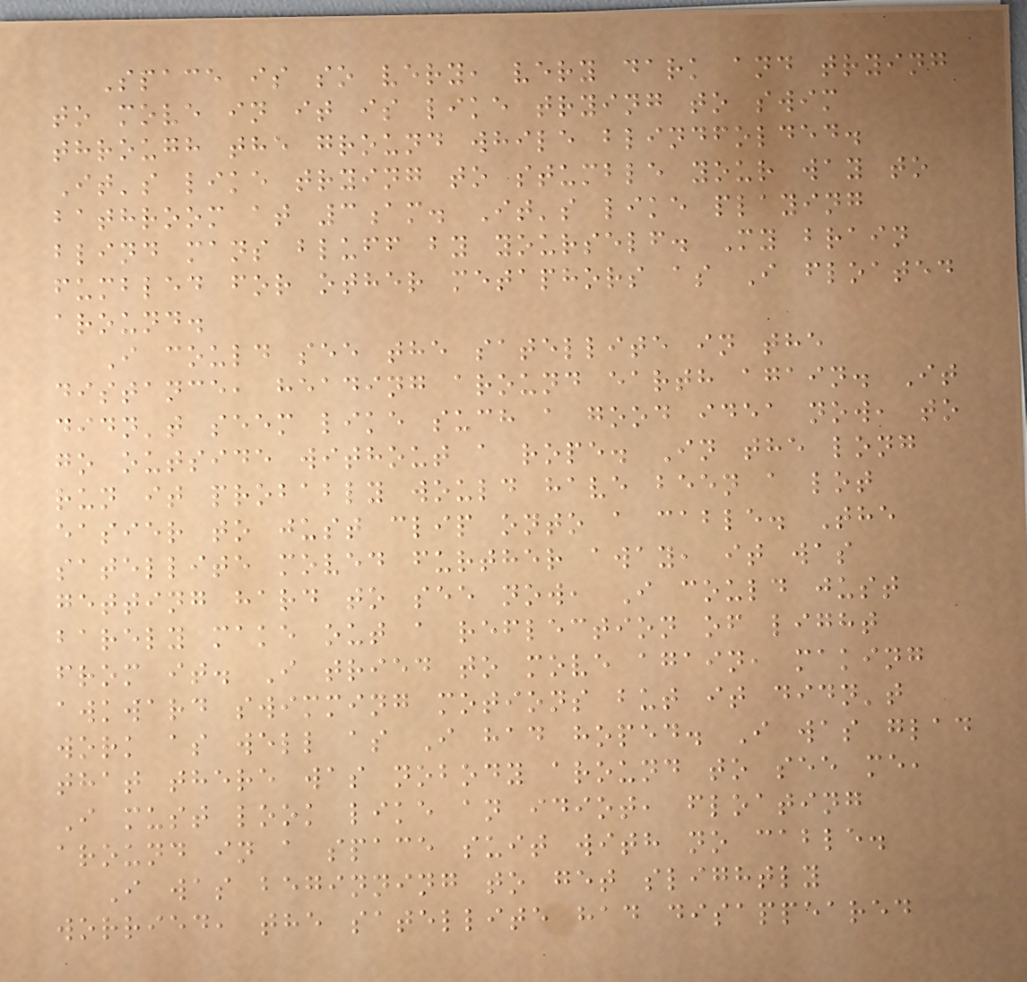Space is so very, very dark and trying
to move in it is like trying to swim
through the ground while blindfolded.
It's like trying to stumble your way to
bathroom at 3am. It's like playing
blind mans bluff by yourself. My brain
fumbled for other metaphors as I floated
around.
I could see the satellite in the
distance, heading around earth again. It
didn't seem like such a good idea now, to
go outside without a rope. In the long
run it probably would have been a lot
easier to just clip onto a cable. The
satellite moved further away, it was
getting hard to see now, I could just
barely make out a reflection of light
from it. I tried to move again, making
awkward swimming motions but it didn't
work as well as I had hoped. I was glad
that there was nobody around to see me,
I must look like an idiot, floating
around in a space suit with no cable.
I was beginning to get slightly
worried, the satellite had disappeared
